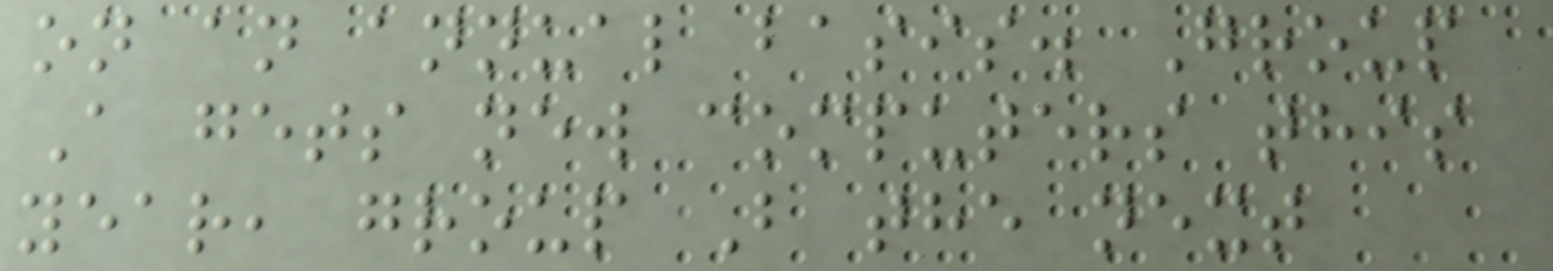on an annual basis. Group
A gets new computers this
year, group B the next
